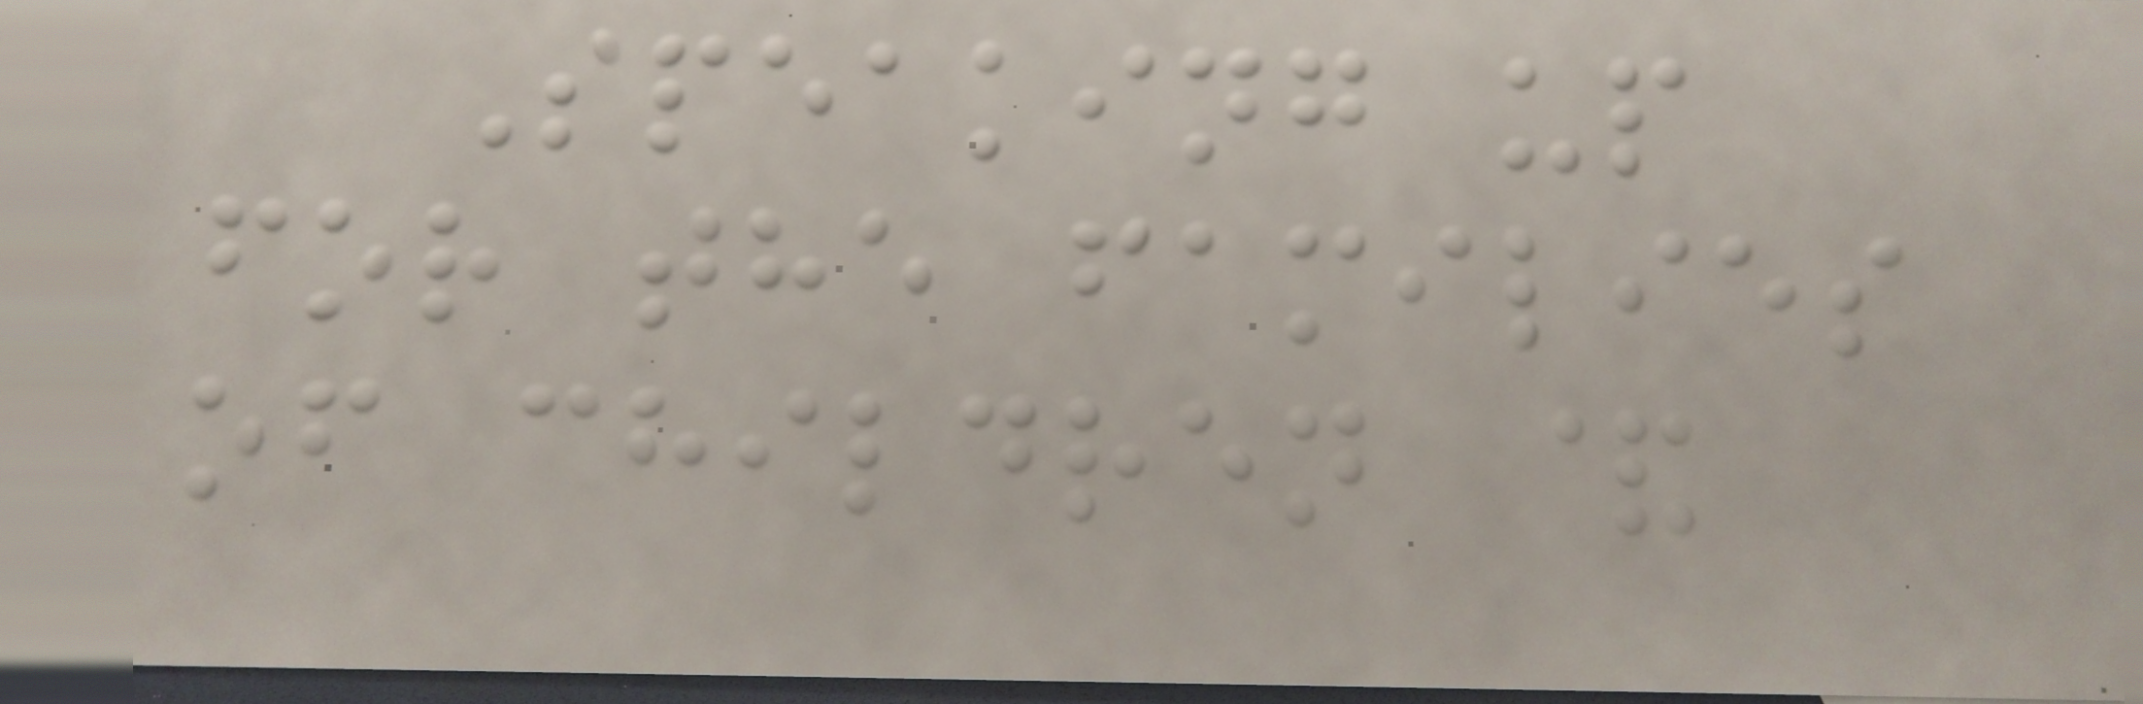Speaking up
for the families
of children &
